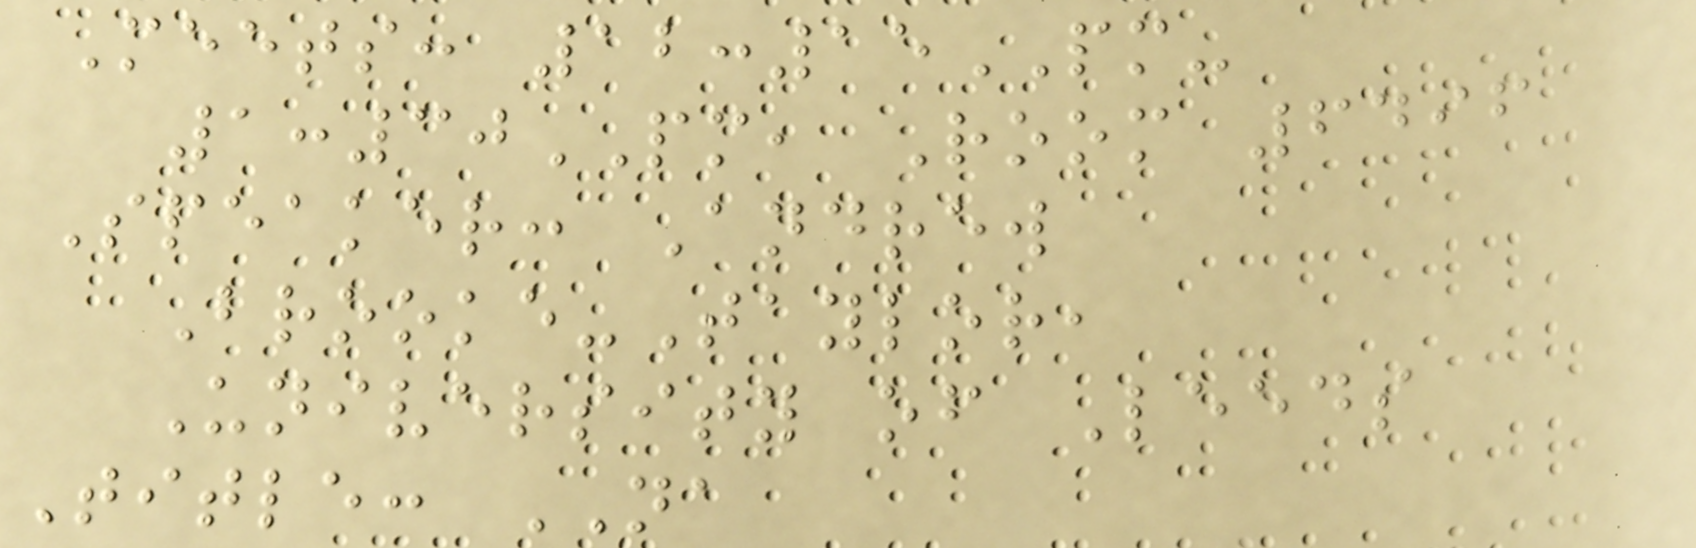Meets: 12:15PM-
1:30PM, Room 6496
Speaker: Andrew
Brooke-Taylor,
University of Leeds
Title: NA
